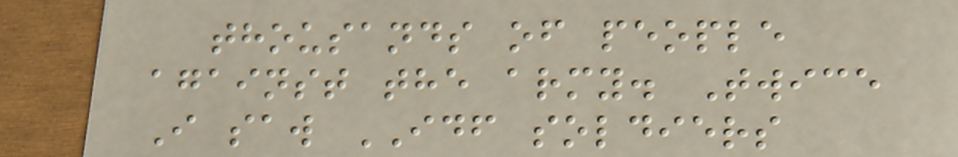thousands of people
against the army. Twice
I saw IDF soldiers
